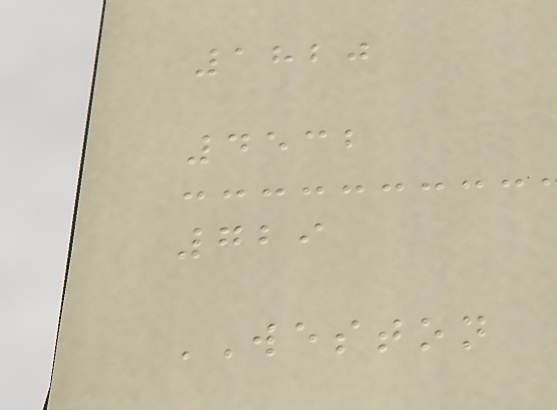1820
4532
729
WESTON
